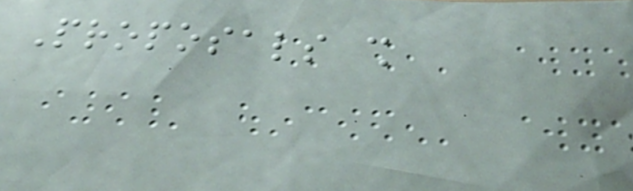Proposals shall
